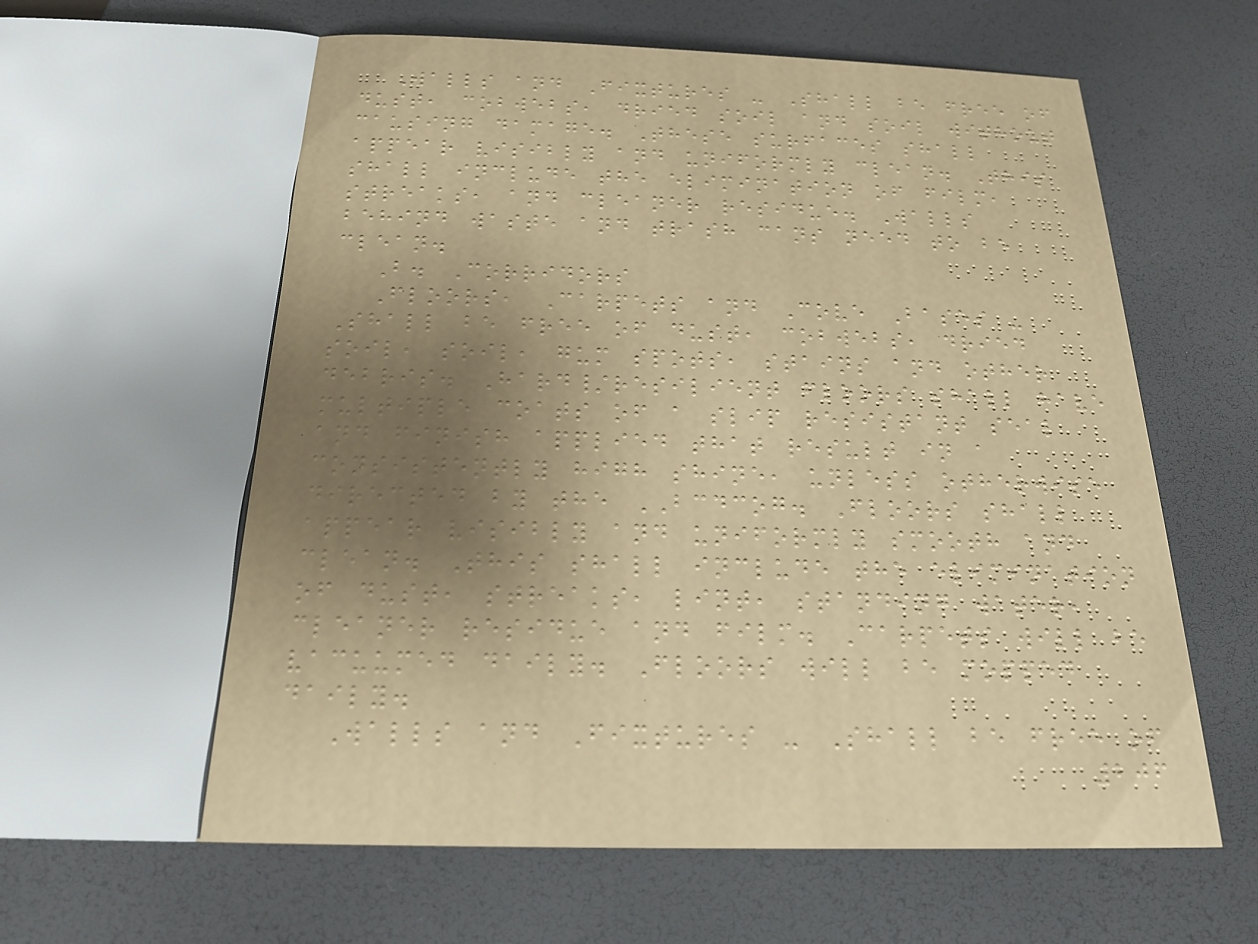Walls and Fixtures - Shall be free of
dust, cobwebs, dried soil and soil without
causing damage. These surfaces shall
appear visibly and uniformly clean. This
shall include the elimination of film,
streaks, and cleaner residue. Walls
behind waste and trash cans need to be
clean.
B. Corridors
Floors, Carpets and Cove Bases -
Shall be free of dust, cobwebs, dried
soil, soil, gum spots, stains and other
debris. Hard/resilient floors shall have
multiple coats of a slip resistant seal
and finish applied that result in a
consistently high shine, unless otherwise
directed by the BCDCOG. Floors shall
appear visibly and uniformly smooth and
clean. This shall include the elimination
of dust, streaks, lint, standing water,
cleaner residue and film. Carpets will be
vacuumed daily. Floors will be mopped
daily.
Walls and Fixtures - Shall be free of
206
